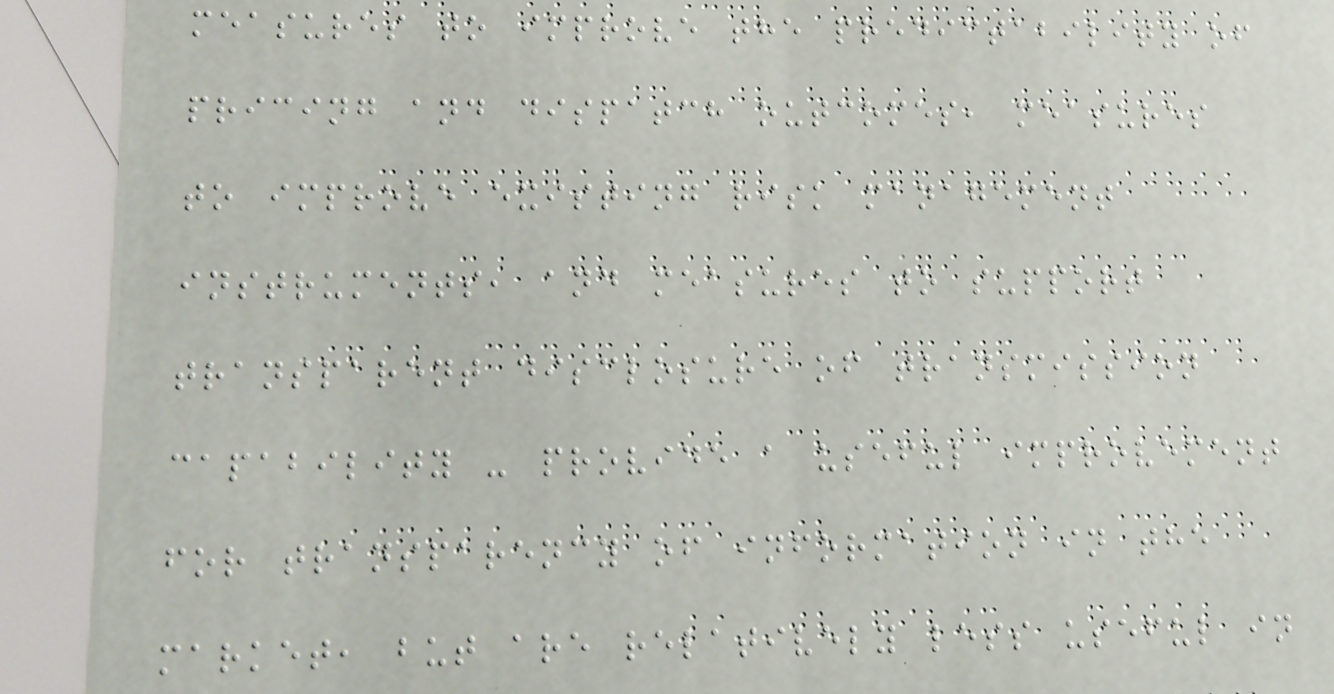measures to improve the predictability of
pricing and dispatch outcomes, measures
to improve existing risk management
instruments, and measures to support
transparent disclosure of transmission
capability - provide a useful improvement
for transparency of information in the
market, but are relatively less useful in
